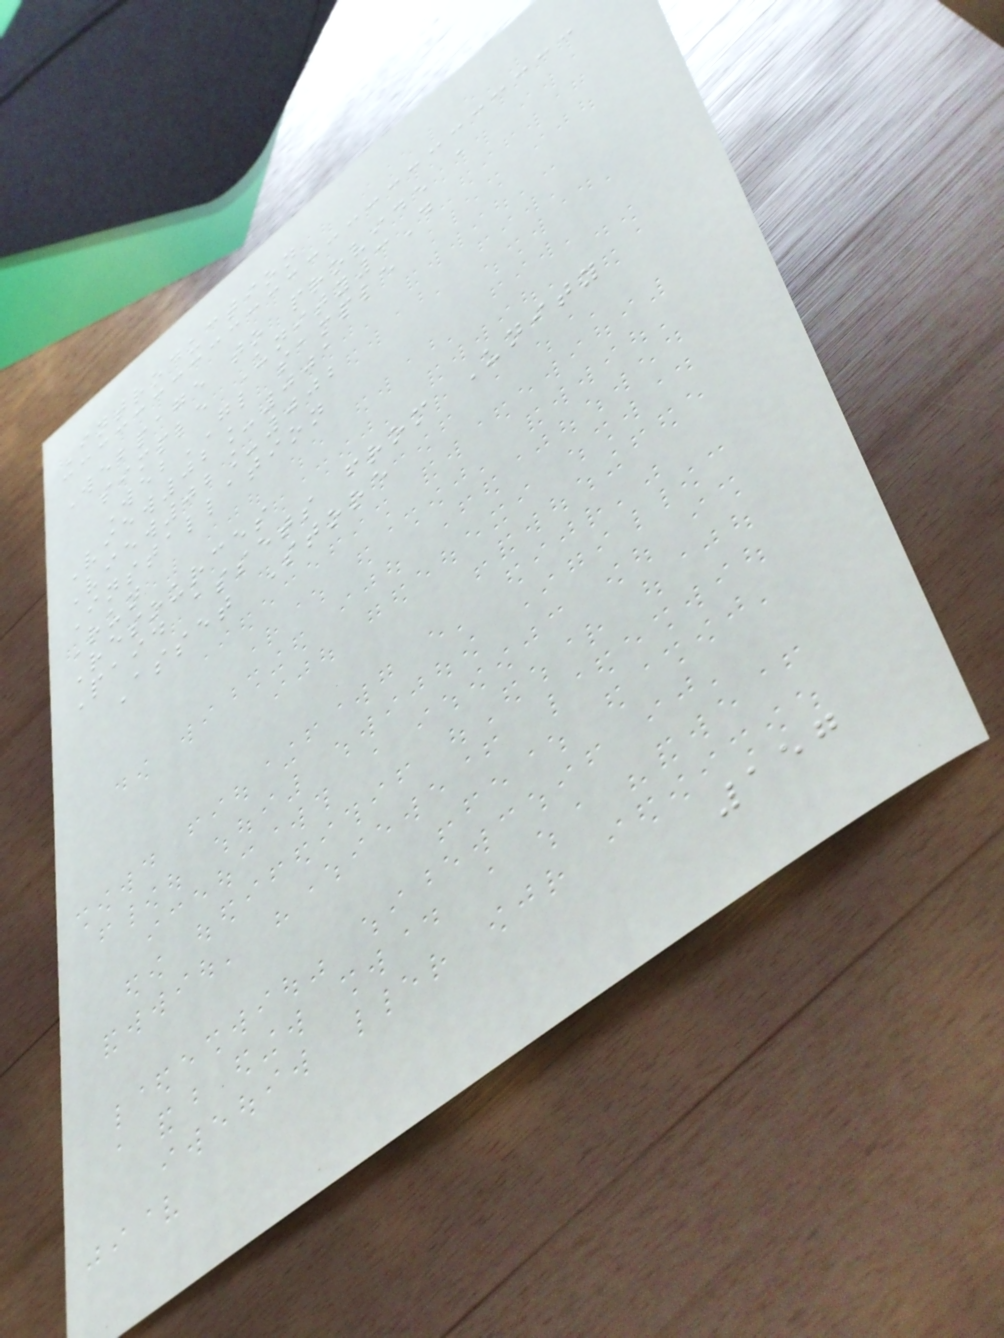Introduction
Webpage to provide a
simple Unity3D
WebGL sample
View02_001
View02_002
Installation
Run
Resources
Paid assets from Unity
Asset Store
157
